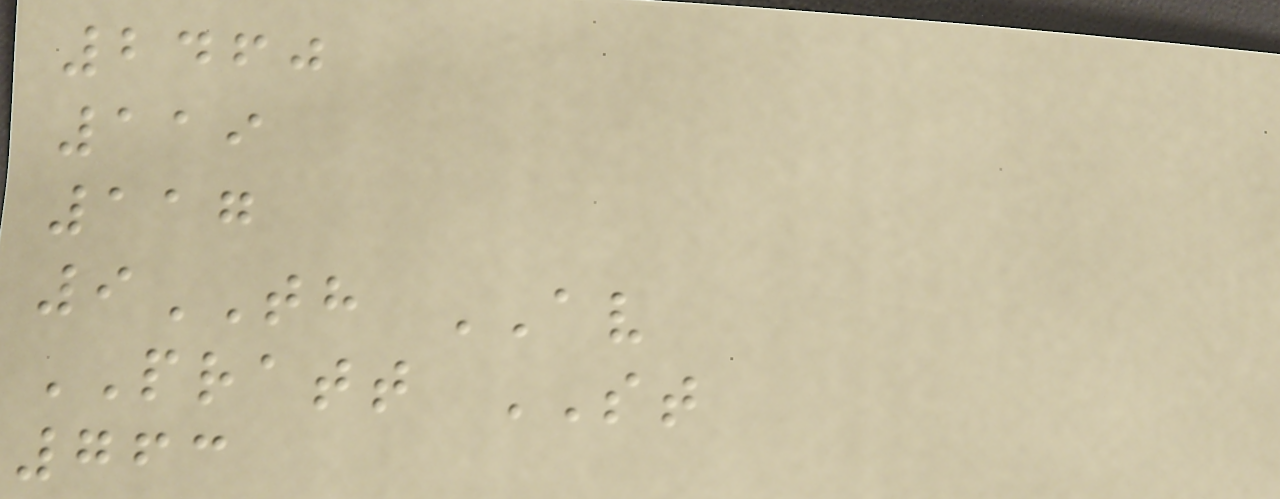2460
119
117
9TH AV
PRATT ST
763
